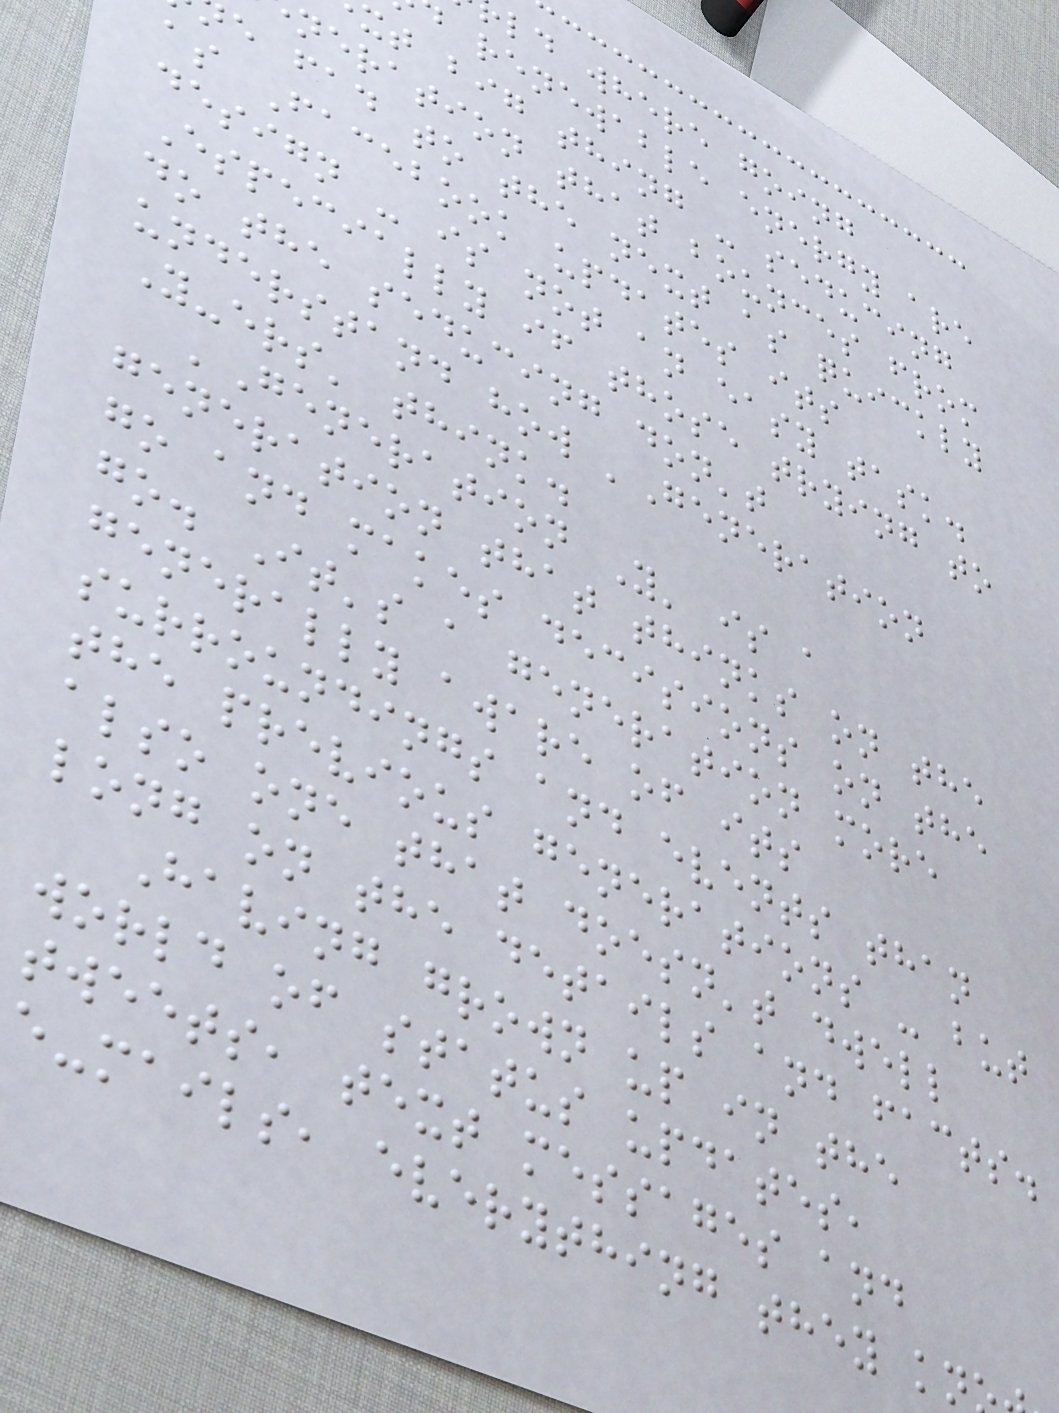ld where going
renewable energy are
xt big thing - seducing
neration that bounces from
e fad to the next as quickly
as Facebook updates its
design - is not an easy task.
Especially if those trying to
do the seducing don't
understand how 'Generation
Y-ers' think.
'Generation Y' is a
generation that thinks on the
go and makes decisions on the
go. It's a generation more
generally aware of its
surroundings and events than
the previous generations - but
also one that doesn't dwell
long on the details and facts.
Having grown up in the
world of status updates,
tweets, text messages and
e-mails, everything they kn
